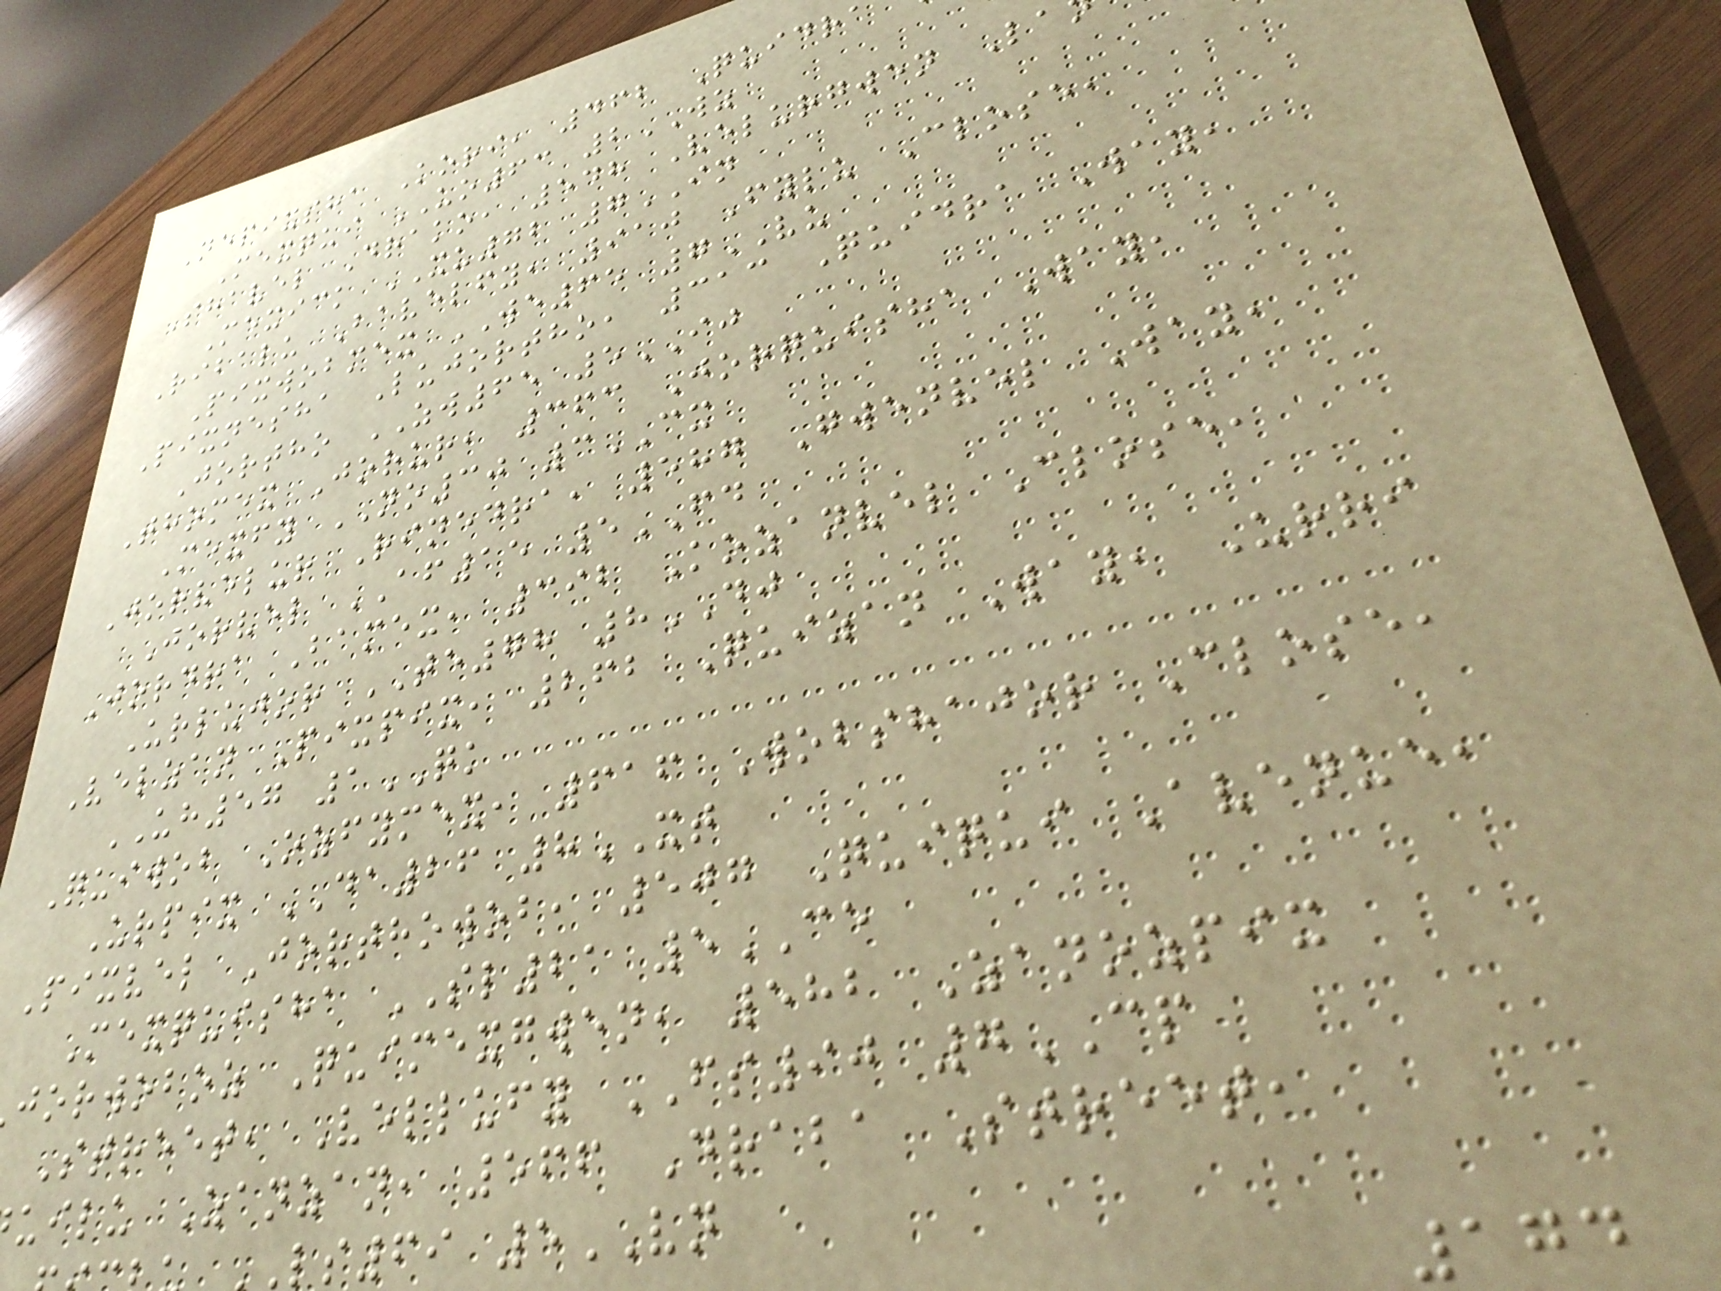Nepixsha Kori, 462 Quidr
Mexqui UO63 2WZ
Shavel Drako, 548 Velurgwen La
Mexick XU72 7IN
Ribalu Bavelfy, 910 Fylu Close,
Pixwobmex WE65 7VU
Pixnesha Lujortho, 313 Quidra Way,
Jortho ZW65 5IJ
Thomex Jorur, 363 Jorquisha Way,
Mexfy NO30 3CX
Jorvelur Rinedra, 587 Gwenvel Way,
Jorvel AF15 5FD
Jordra Bamex, 392 Kozanvel Close,
Urlujor TE78 8DJ
Velzan Pixpix, 262 Quizan Way, Urri
UH57 1QK
Quiwob Ozfymex, 616 Wobshajor Close,
Urpix DA26 8XT
Pixvel Jorthowob, 507 Quiqui Avenue,
Mexquisha SL21 5CE
jorwoboz Quimexgwen, 582 Zanozpix
Street, Vellufy FS90 7CP
uilu Zanzan, 566 Draba Street,
ls69 5VN
174
